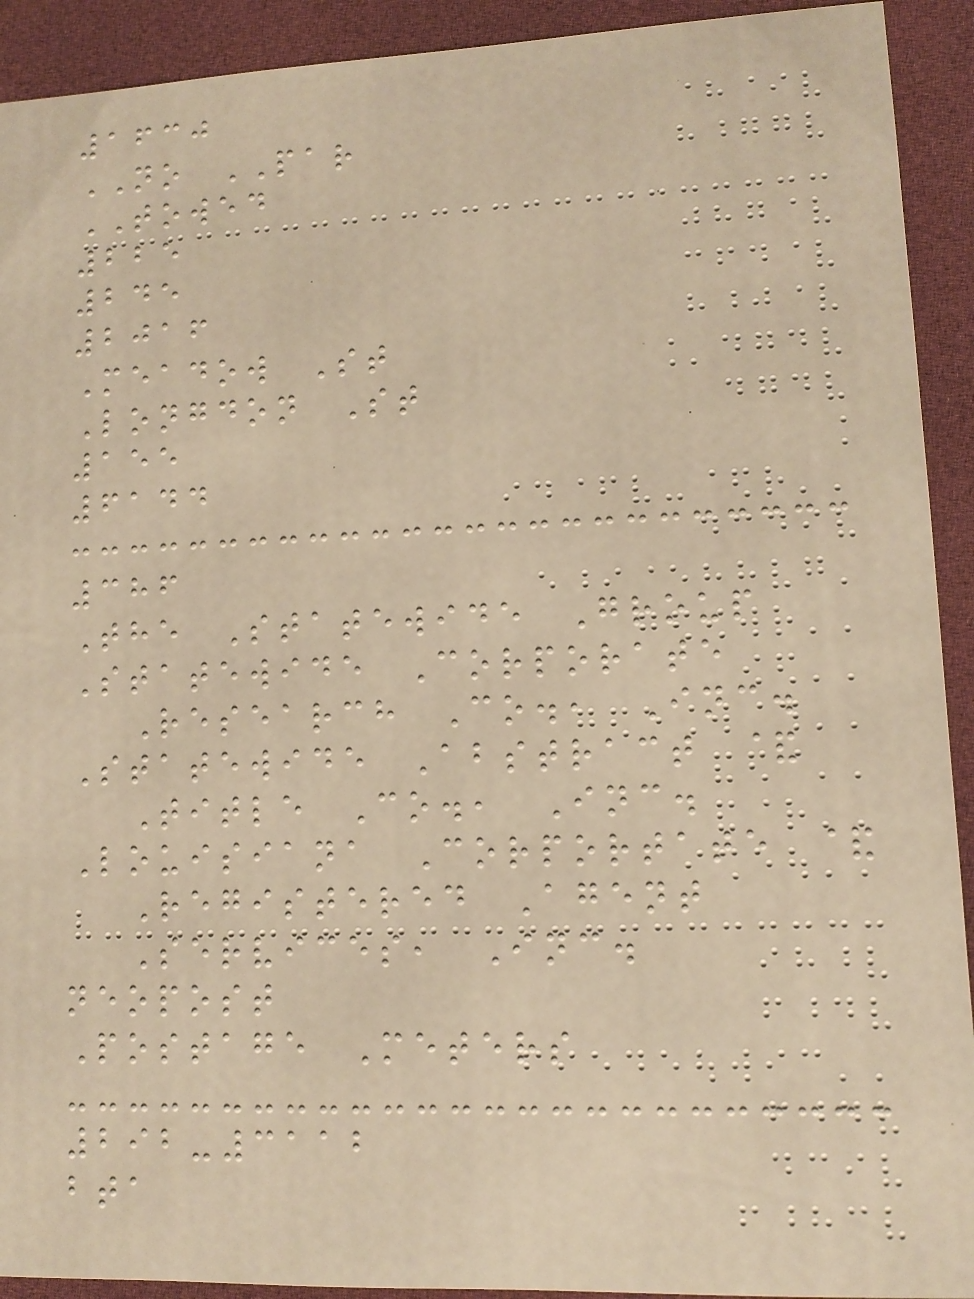1630
NO PAR
TOWED
225
245
2016
Meadow St
Longdon St
155
6144
386
The Statewide Group
Statewide Corporate
Research Co., Inc.
Statewide Abstract &
Title Co., Inc.
Louisiana Corportate &
Registered Agent
Services, Inc.
neopost
Postage Meters
292-3112
bta
